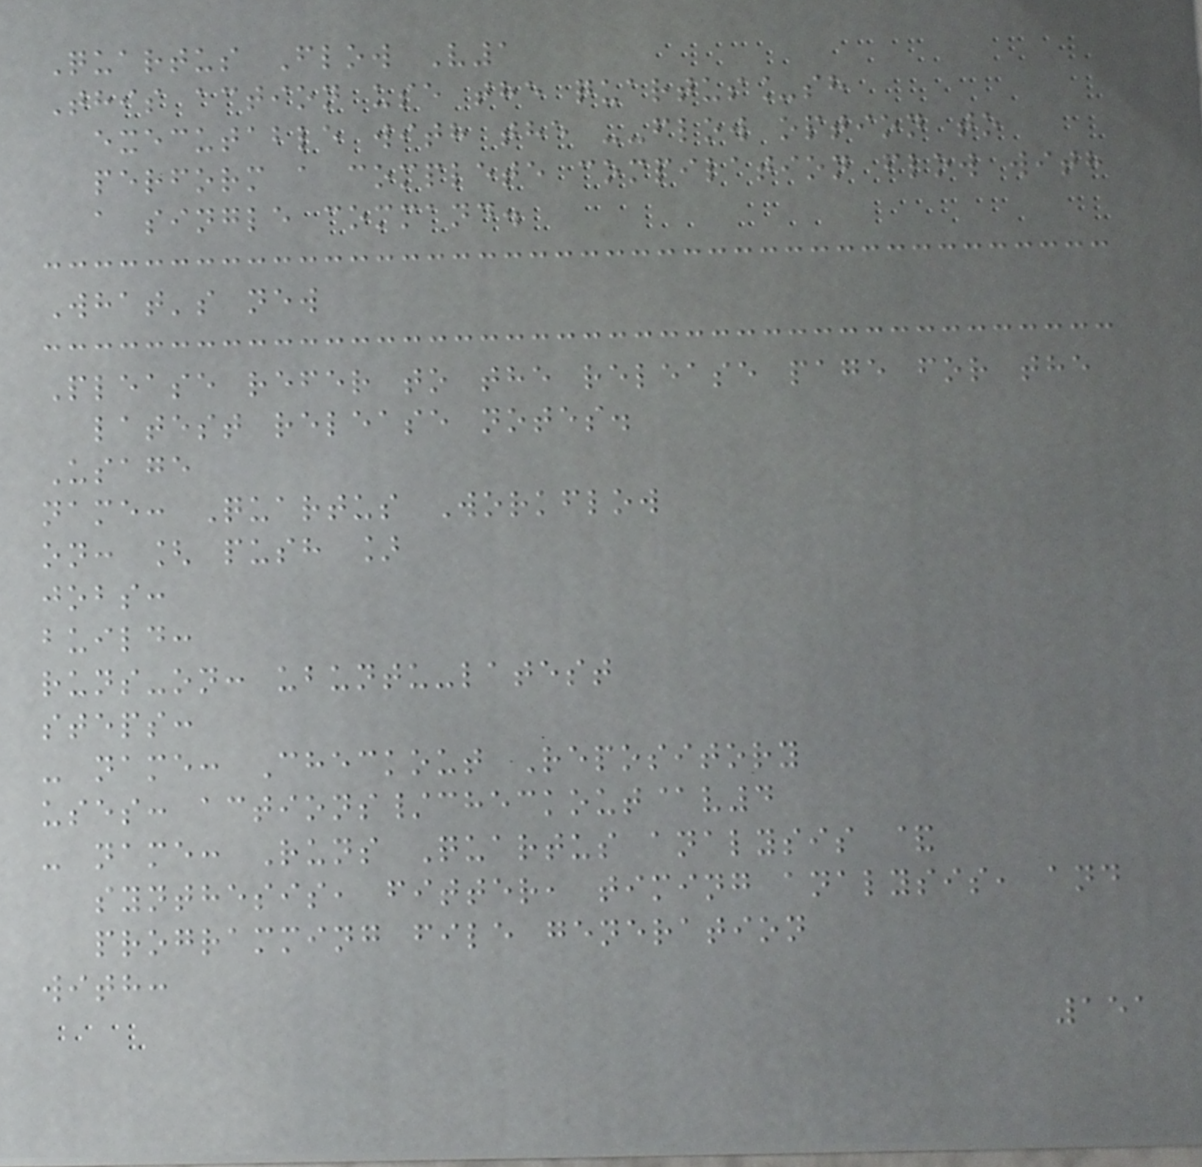Quartus Flow V1
This action use the quartus_sh
executable with the --flow option to
perform a complete compilation flow with
a single command.
What's new
Please refer to the release page for the
latest release notes.
Usage
name: Quartus Workflow
on: [ push ]
jobs:
build:
runs-on: ubuntu-latest
steps:
- name: Checkout Repository
uses: actions/checkout@v4
- name: Runs Quartus analysis &
synthesis, fitter, timing analysis, and
programming file generation
with:
151
